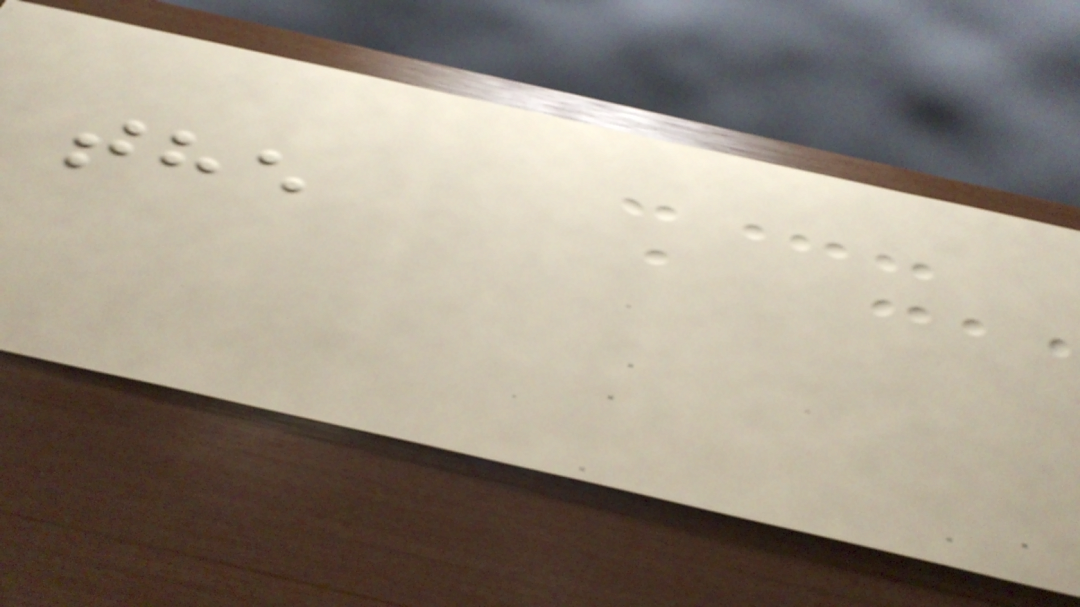the
